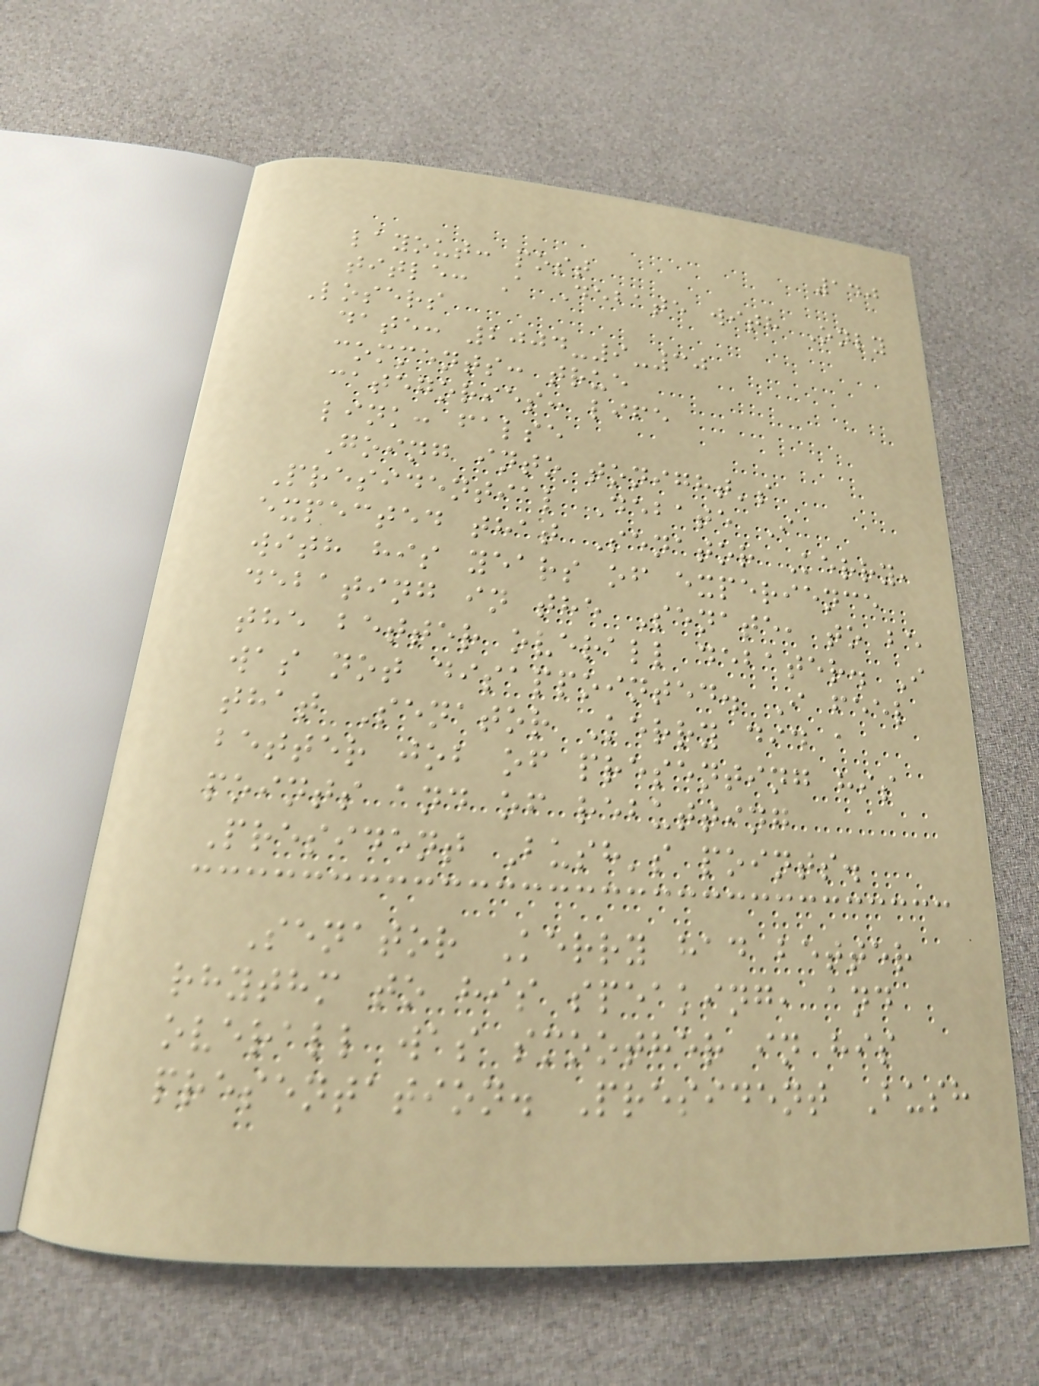140
layout: post
title: A Debate with Only
Losers
date: 2004-9-30
comments: true
categories: life
link: false
Going into tonight's
Presidential Debate I
expected that Senator Kerry,
with his years of experience
debating in the Senate, to be
the better overall debater. I
was not disappointed. I feel
that Senator Kerry did a
better job of presenting his
points and of rebutting
President Bush's points.
Senator Kerry had better
rhythm to his speaking, and
overall was smoother in his
presentation. President Bush
